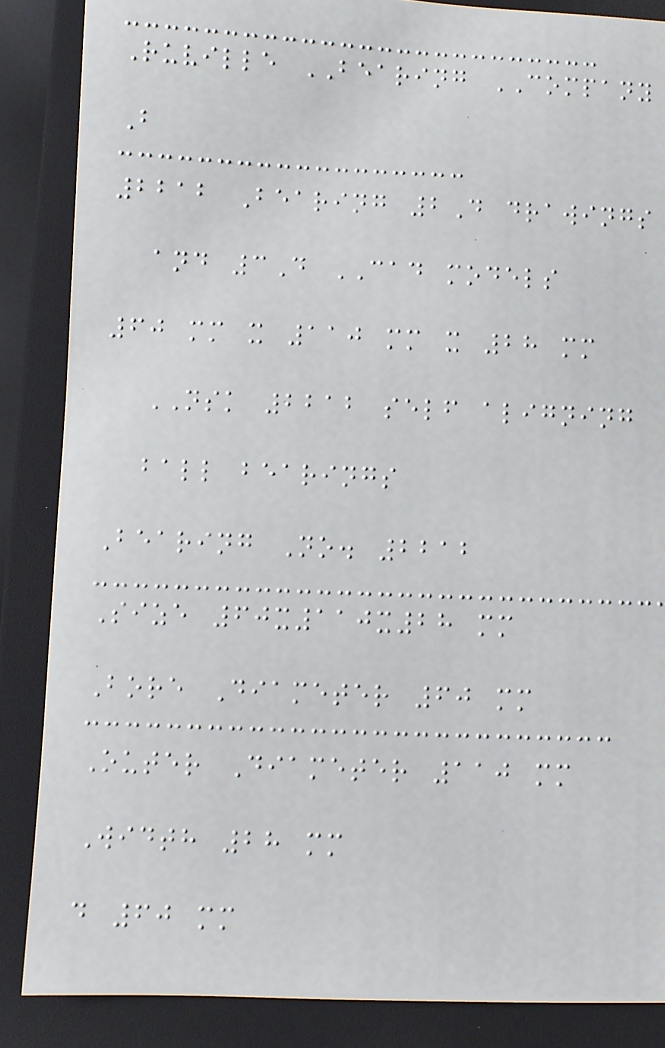Ruville BEARING COMPANY
B
2212 Bearing 2D drawings
and 3D CAD models
60 mm x 110 mm x 28 mm
NSK 2212 self aligning
ball bearings
Bearing No. 2212
Size 60x110x28 mm
Bore Diameter 60 mm
Outer Diameter 110 mm
Width 28 mm
d 60 mm
